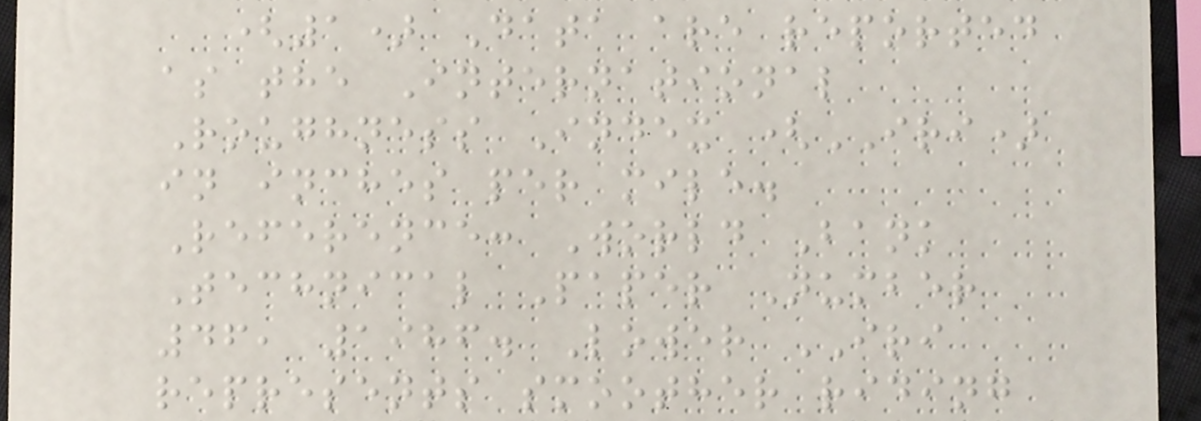(1) Data are reported
as the International
Roughness Index (IRI)
in inches per mile.
Reference: World Bank
Technical Paper Number
46, 1986. Lower IRI
represents smoother riding
